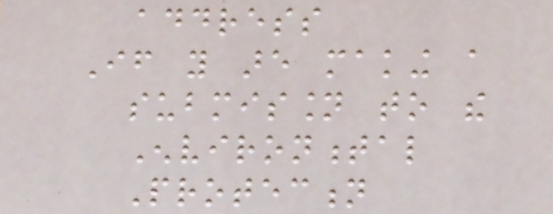address
If you are making a
submission to the
Environmental
Protection
